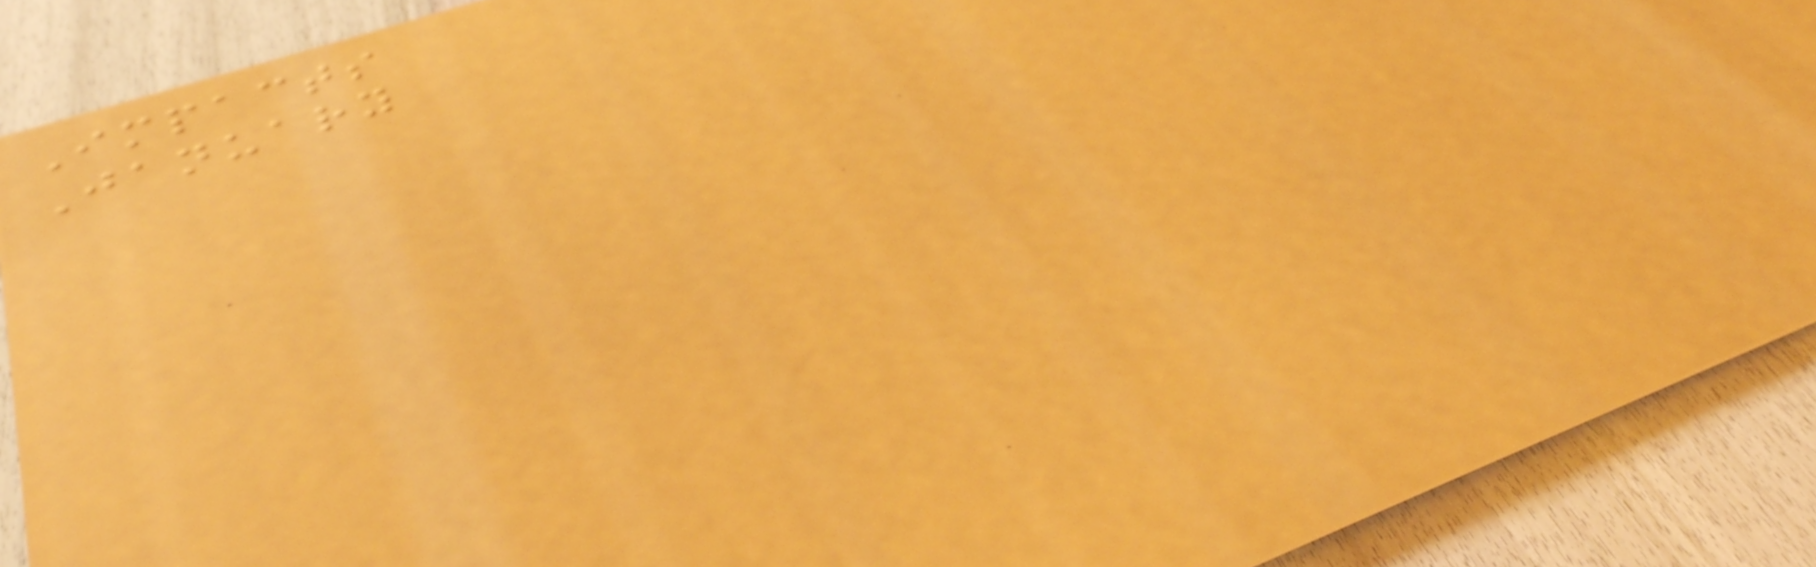Impacts
January
